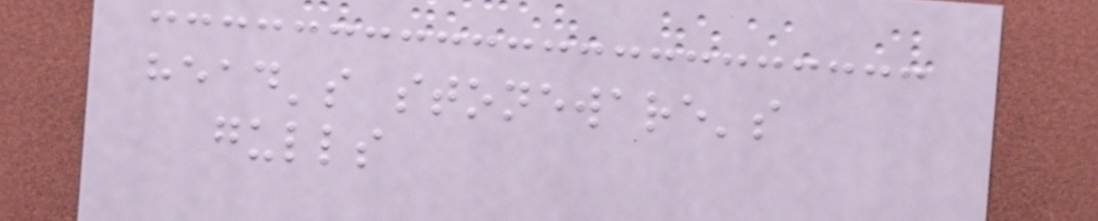head's stoneware's
gulls
